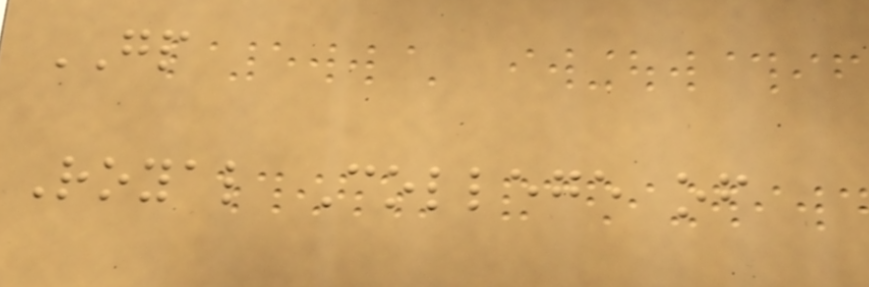GP
Royal College of
